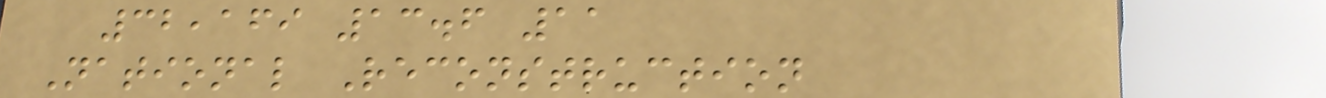32,169 13.6 11
National Reconstruction
